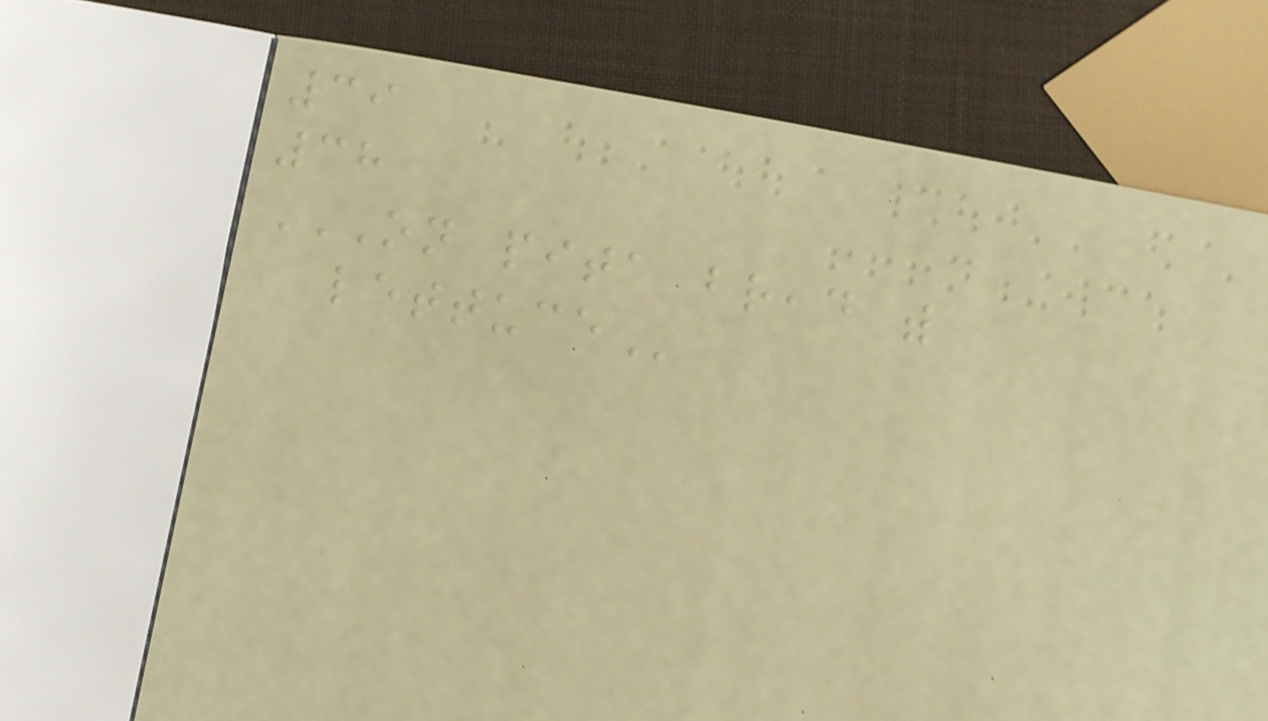39
38
ON PITA BREAD WITH
LETTUCE
